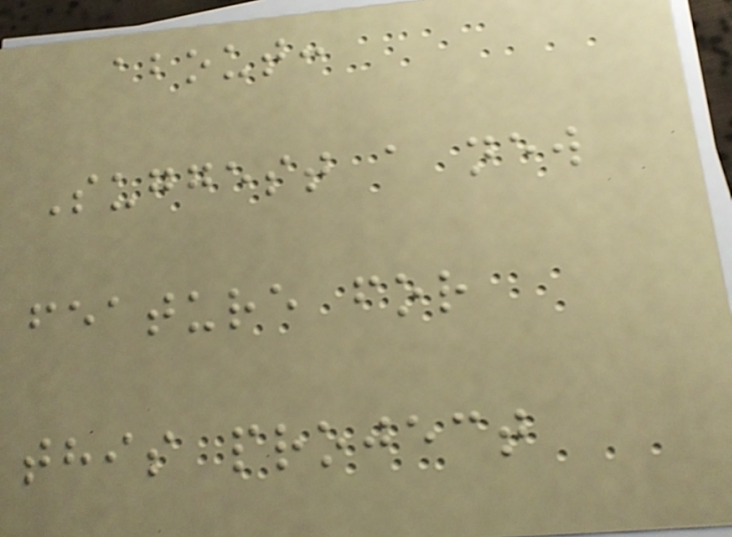about:
Suggest a new
feature for
this project
